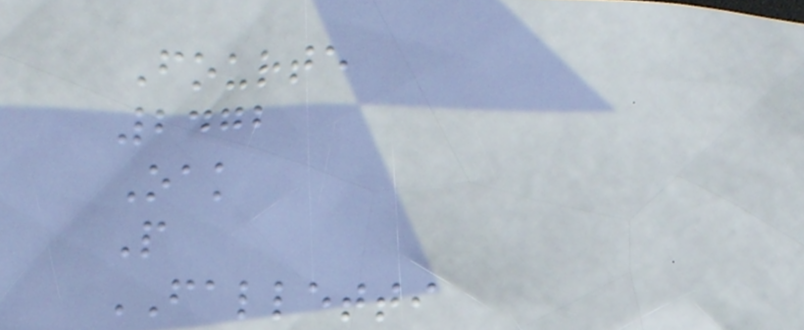Fourte
2472
Oak
P
FALLETTI
